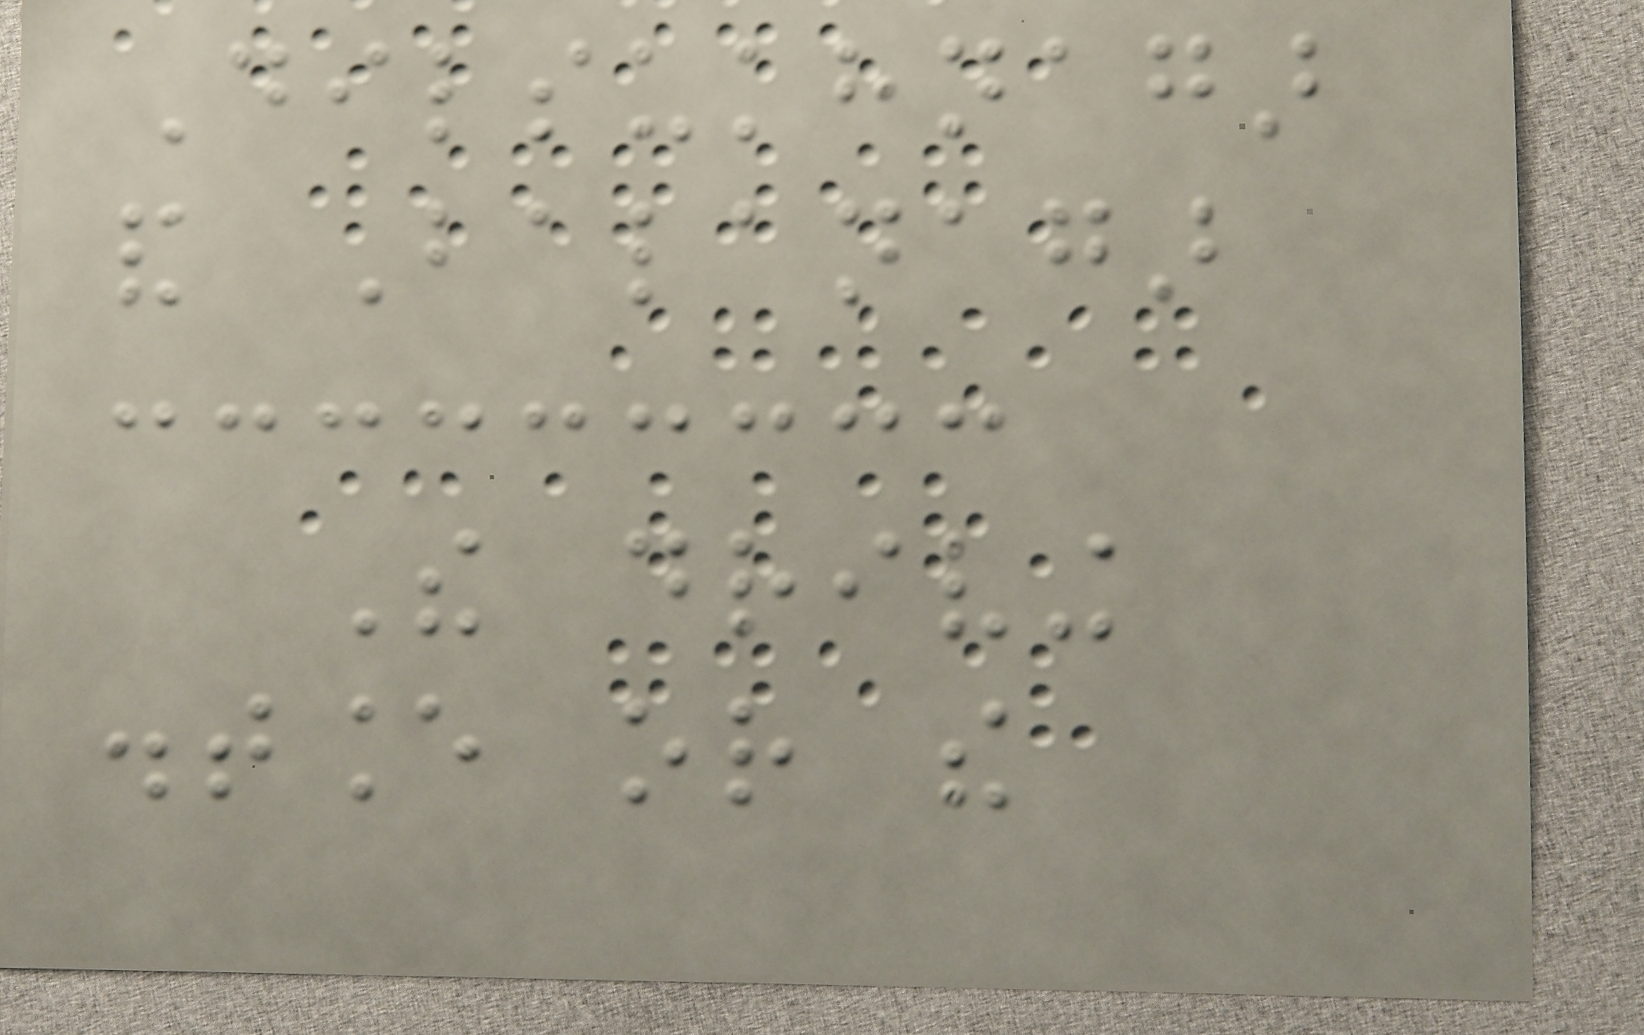Dilsukhnagar
and Balanagar
The driving
distance or the
